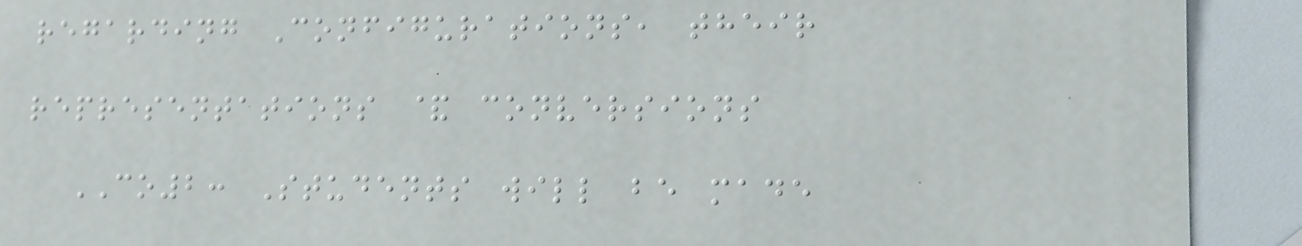regarding Configurations, their
representations & conversions
CO2: Students will be made
